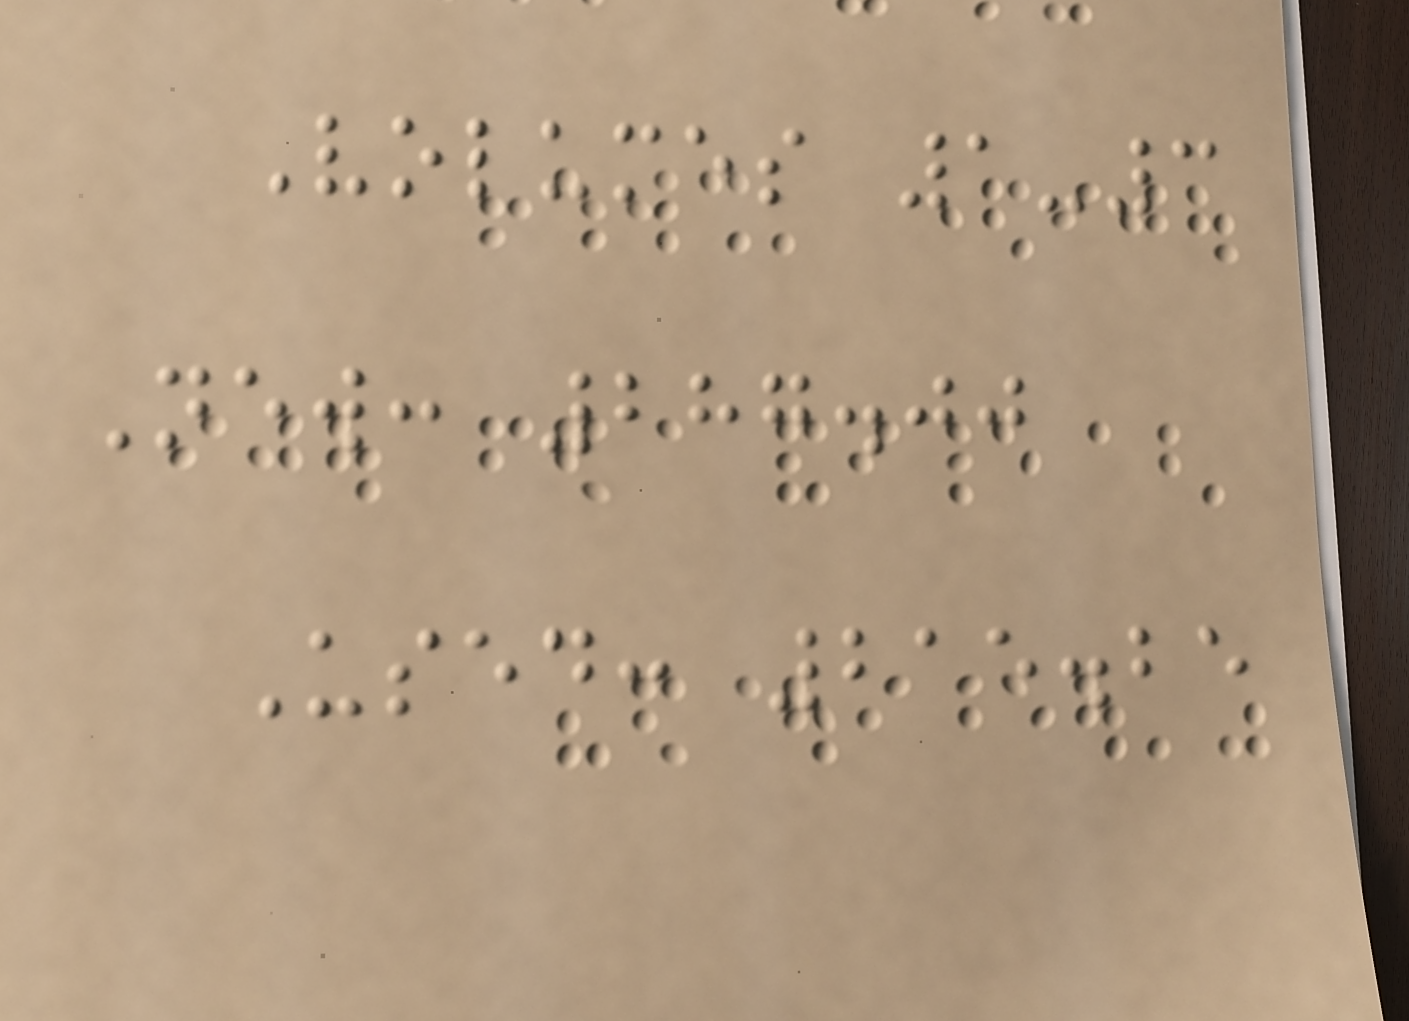Volumes 1-3
New: 287.00
Used: 215.25
